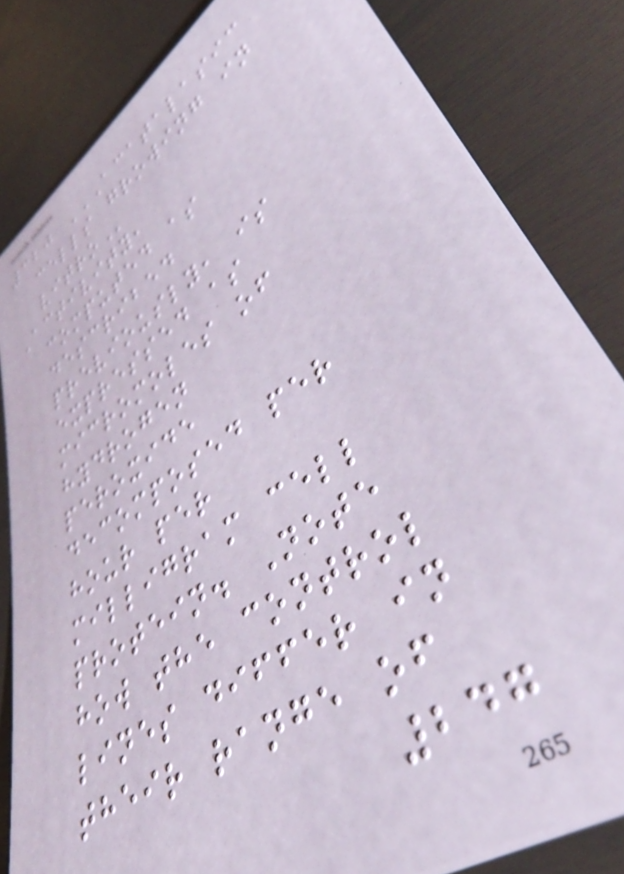320 ACATALASIC
CELLS GROWING IN
VITRO
Activity,
computed as
described
previously, is
expressed as
micromoles of
hydrogen
peroxide
decomposed per
hour per
milligram cell
protein. Note
how the control
lines differ in
their range of
247
